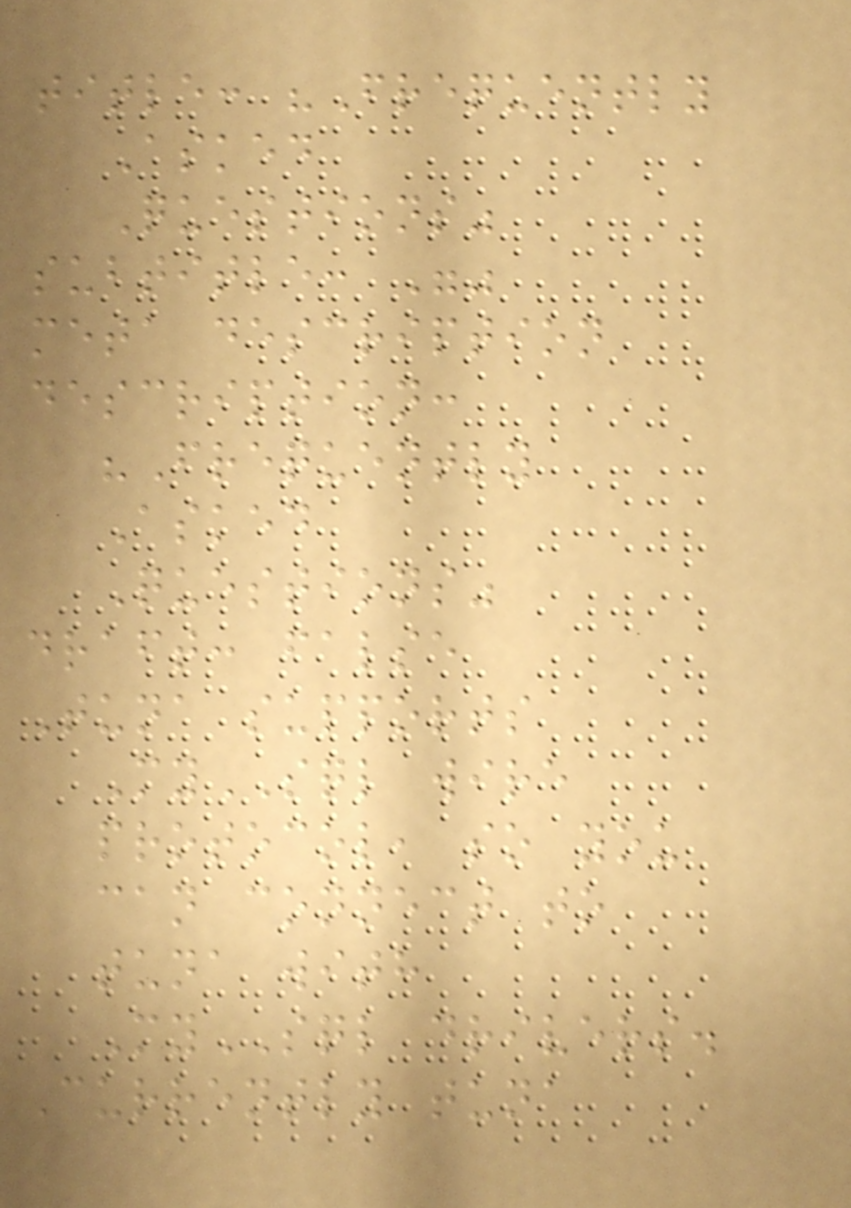title: "Frequently
Asked
Questions"
subtitle: ""
meta description
description:
"Frequently
Asked
Questions"
draft: false
Tuna supports
MySQL wire
protocol, so you
can connect to
tuna with
MySQL drivers.
Currently tuna
